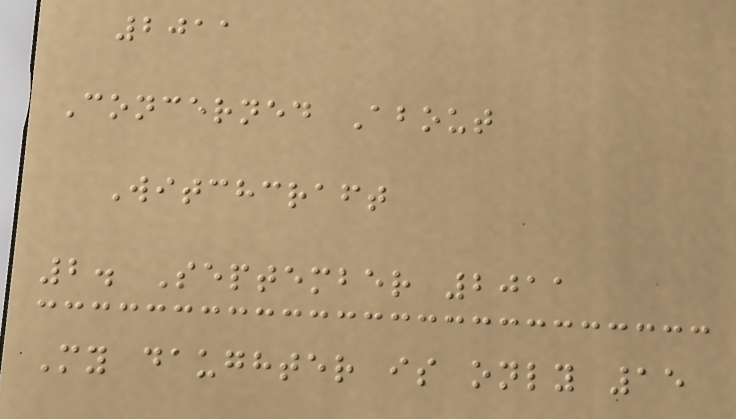2011
Concerned About
Witchcraft
2. September 2011
My daughter is only 15
